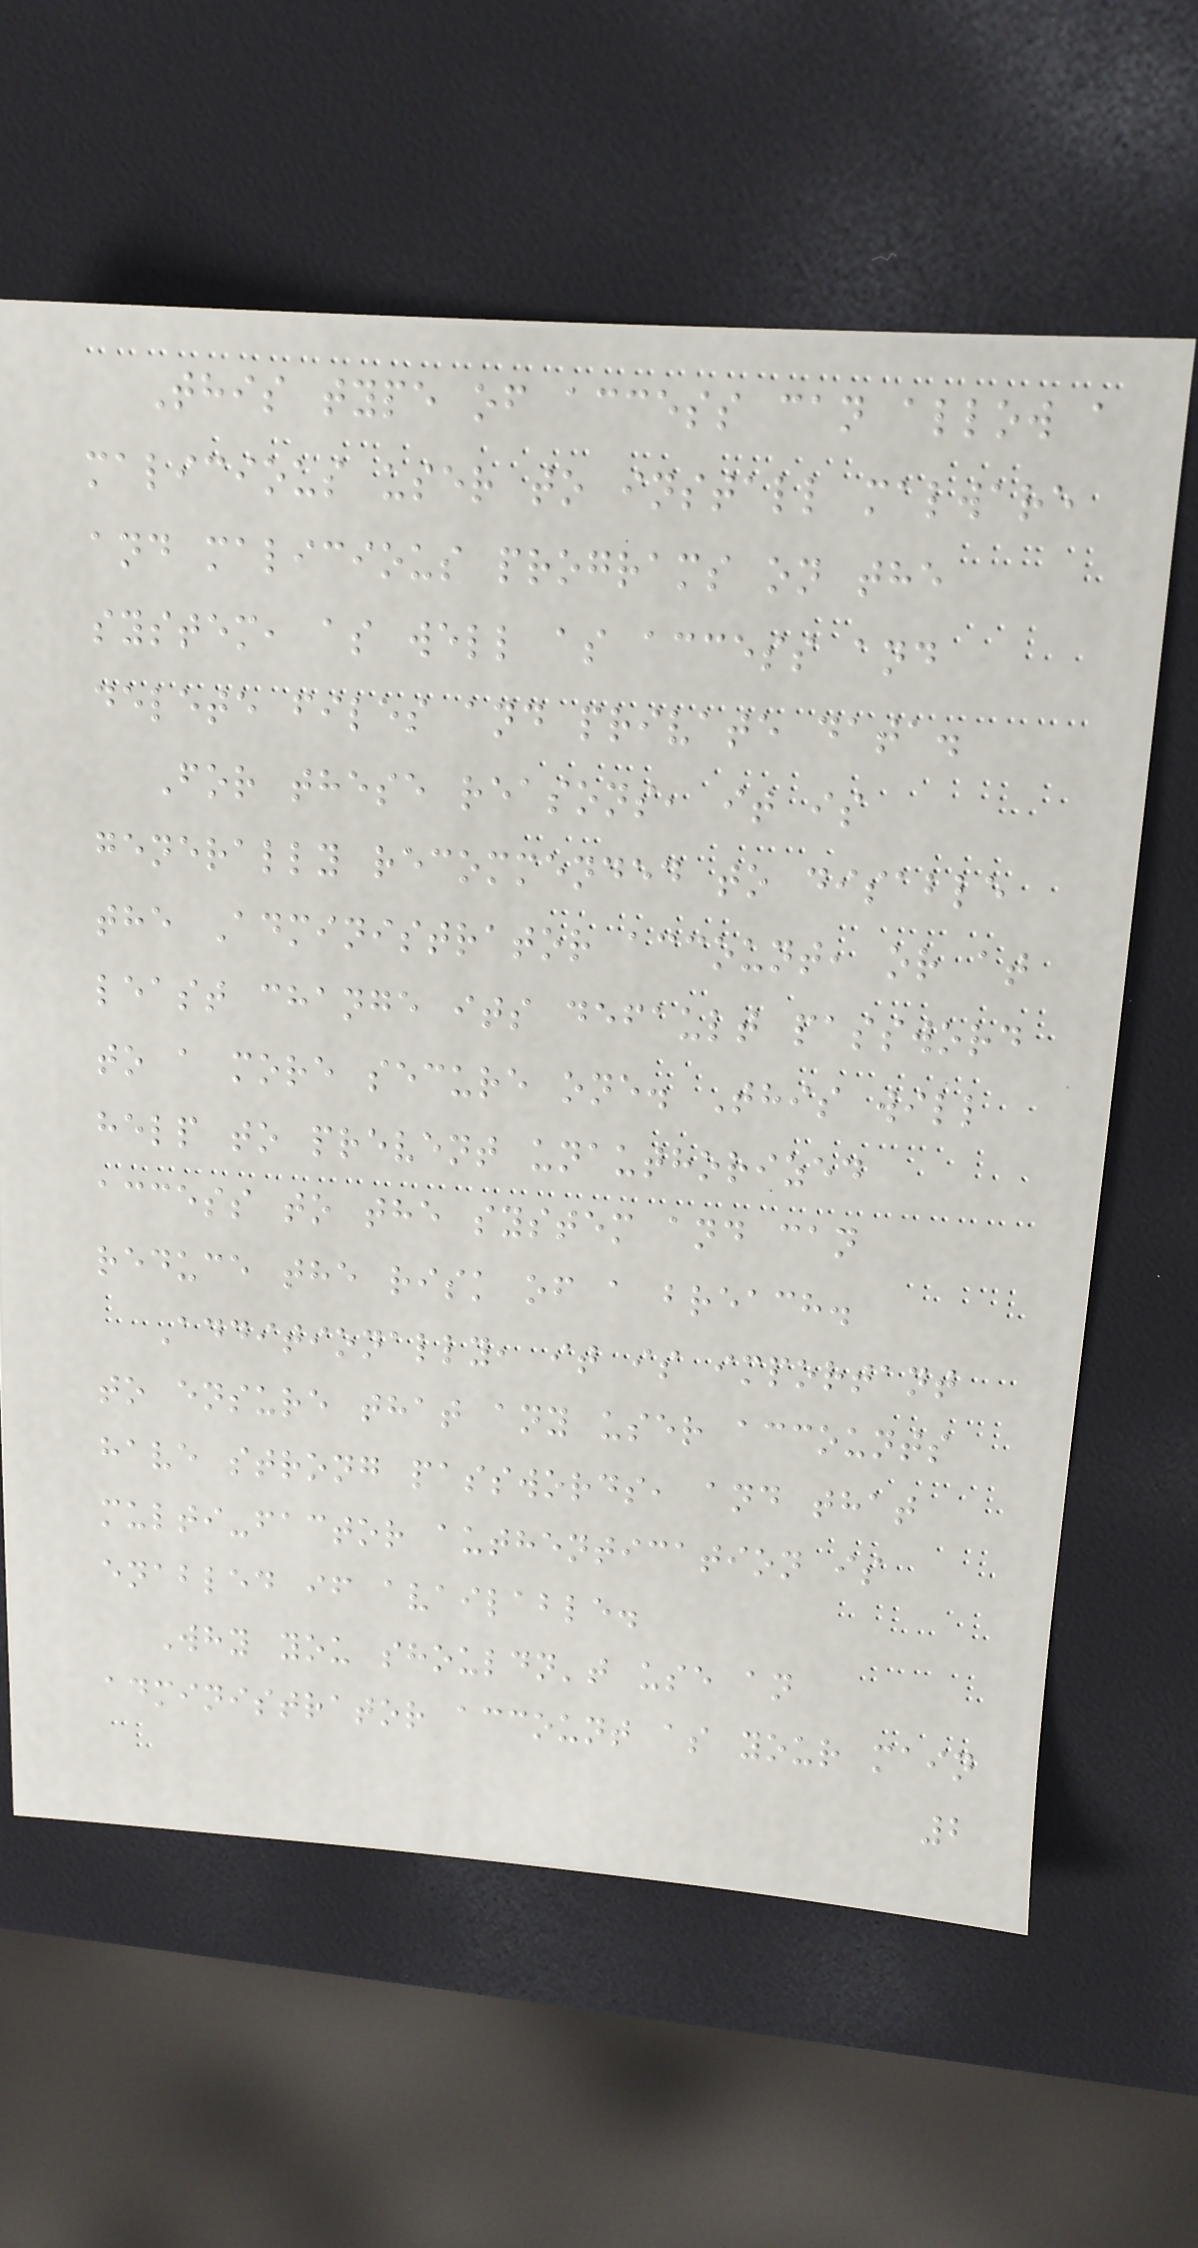This type of access can allow a
malicious user to install malware
and malicious programs on the
system, as well as access and
delete files and private data.
For these reasons, it is
generally recommended to disable
the Administrator account, or at
least change its default password
to a more secure one. This will
help to prevent unauthorized
access to the system and can
reduce the risk of a breach.
Additionally, it is important
to ensure that any user accounts
have strong passwords, and that
multi-factor authentication is
enabled if available.
Why you shouldn't use an
administrator account as your main
2
